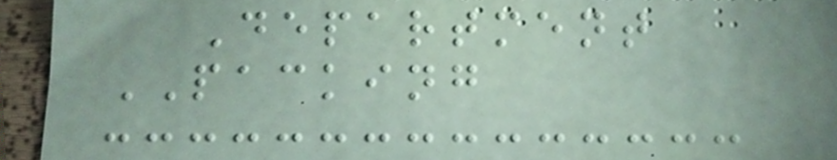Department
PACKING
